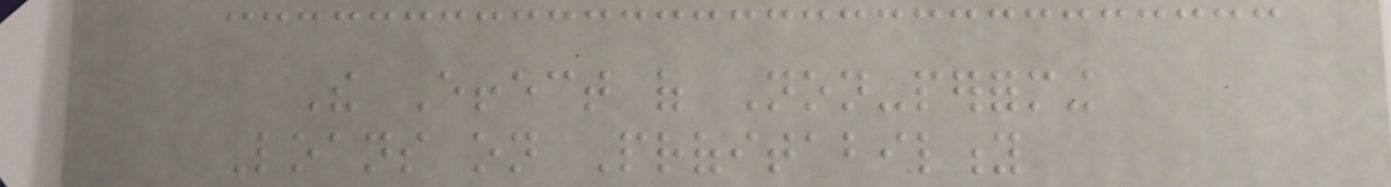The Effect of Non-performing
Loans on Profitability
